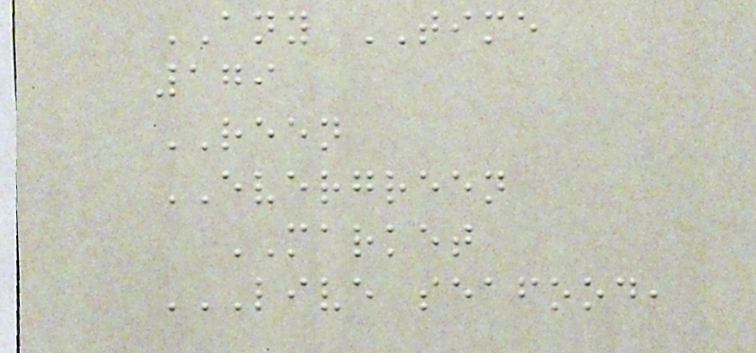ANY TIME
179
REEN
EVERGREEN
MARKET
LIVE SEAFOOD,
